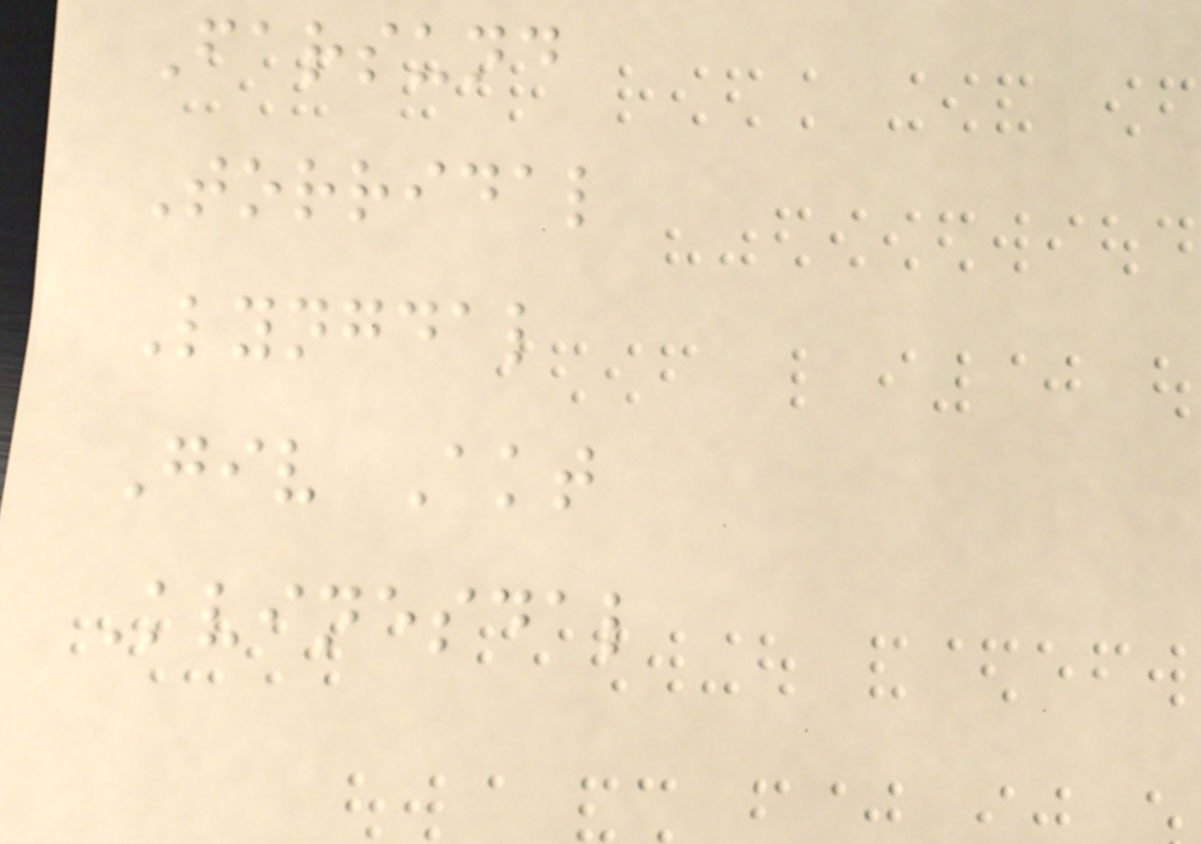Farsund
Torridal
Lyngdal
Giv Akt
Kvinesdal
